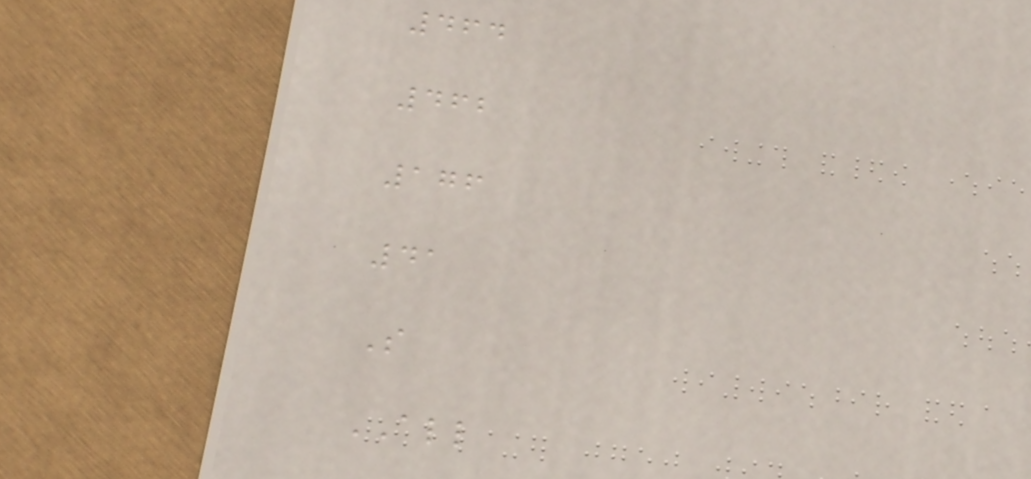464
462
176
41
S
ALL
